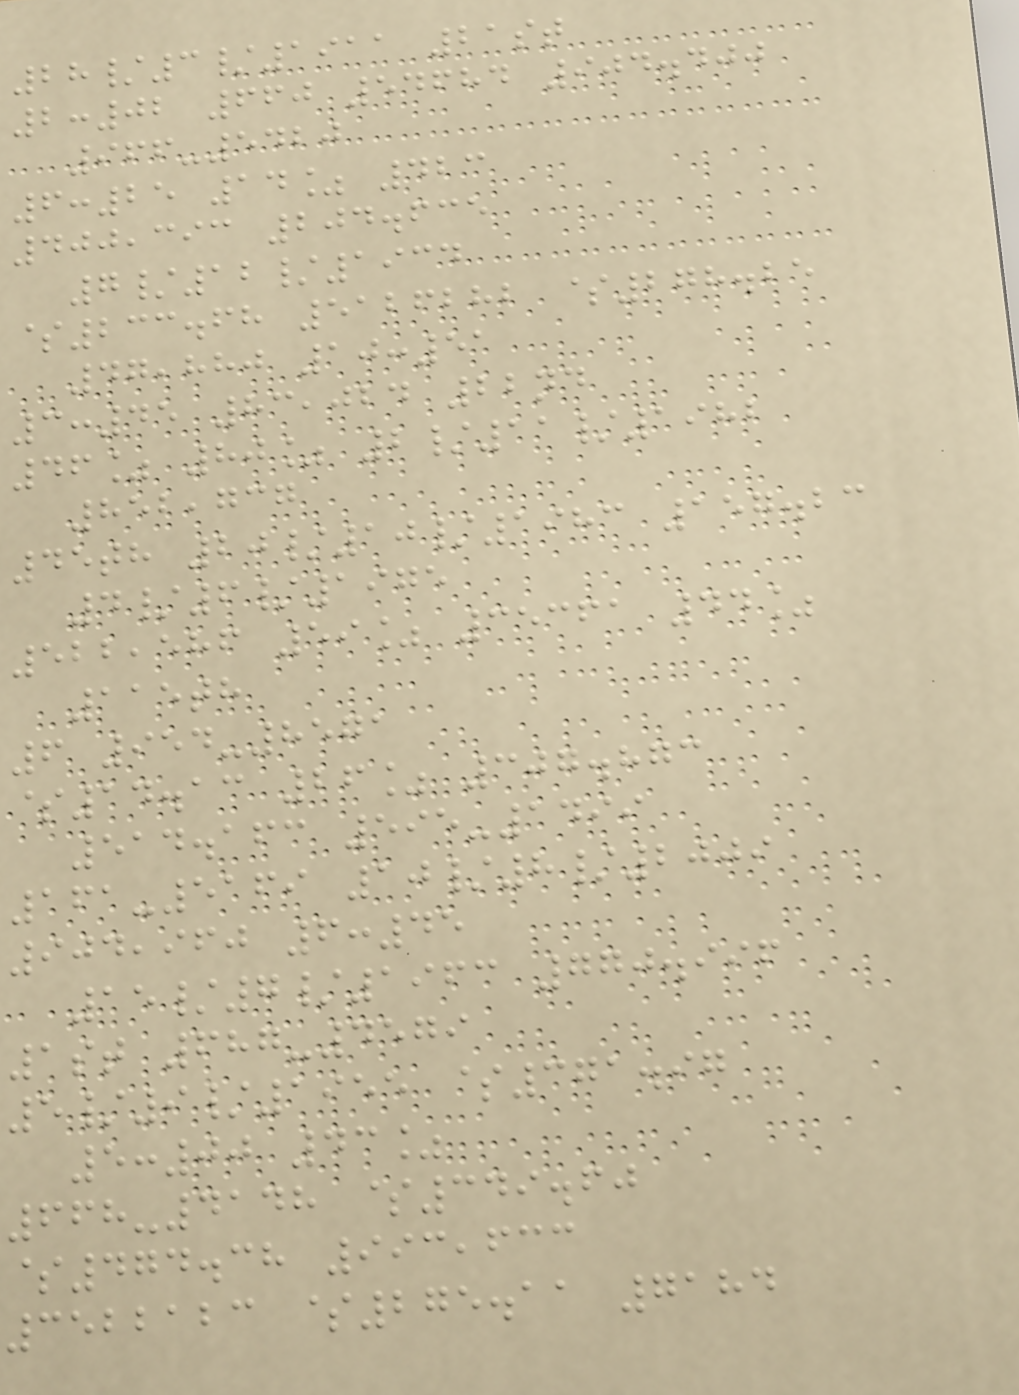28/3/1911 21st
2:02 660 54684 904.400
966-5420
6:25 14% 423
400,393 204.635
7/12/1934
$233.68 5126282 $278.25
47,880 10:51
3:45 83,024 22nd
46% 80% 2/11/1982
852,737
45th 20/10/1983 157.23
4/6/1975
522,586 59% 35361 44%
115th
6 954-8571
$14.13 26% 307.873
514.163 595-1499
161-5169 10/8/2009
904,960 6:45
15/7/1963 770.996
1st 687-4579
5/9/1955 $371.97
5:00 43%
668-4148 $349.60
$474.38 993,633
3522123 $275.11 7184
